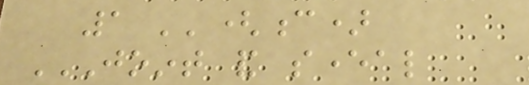1 ''(c)
JOINT AND SEVERAL
